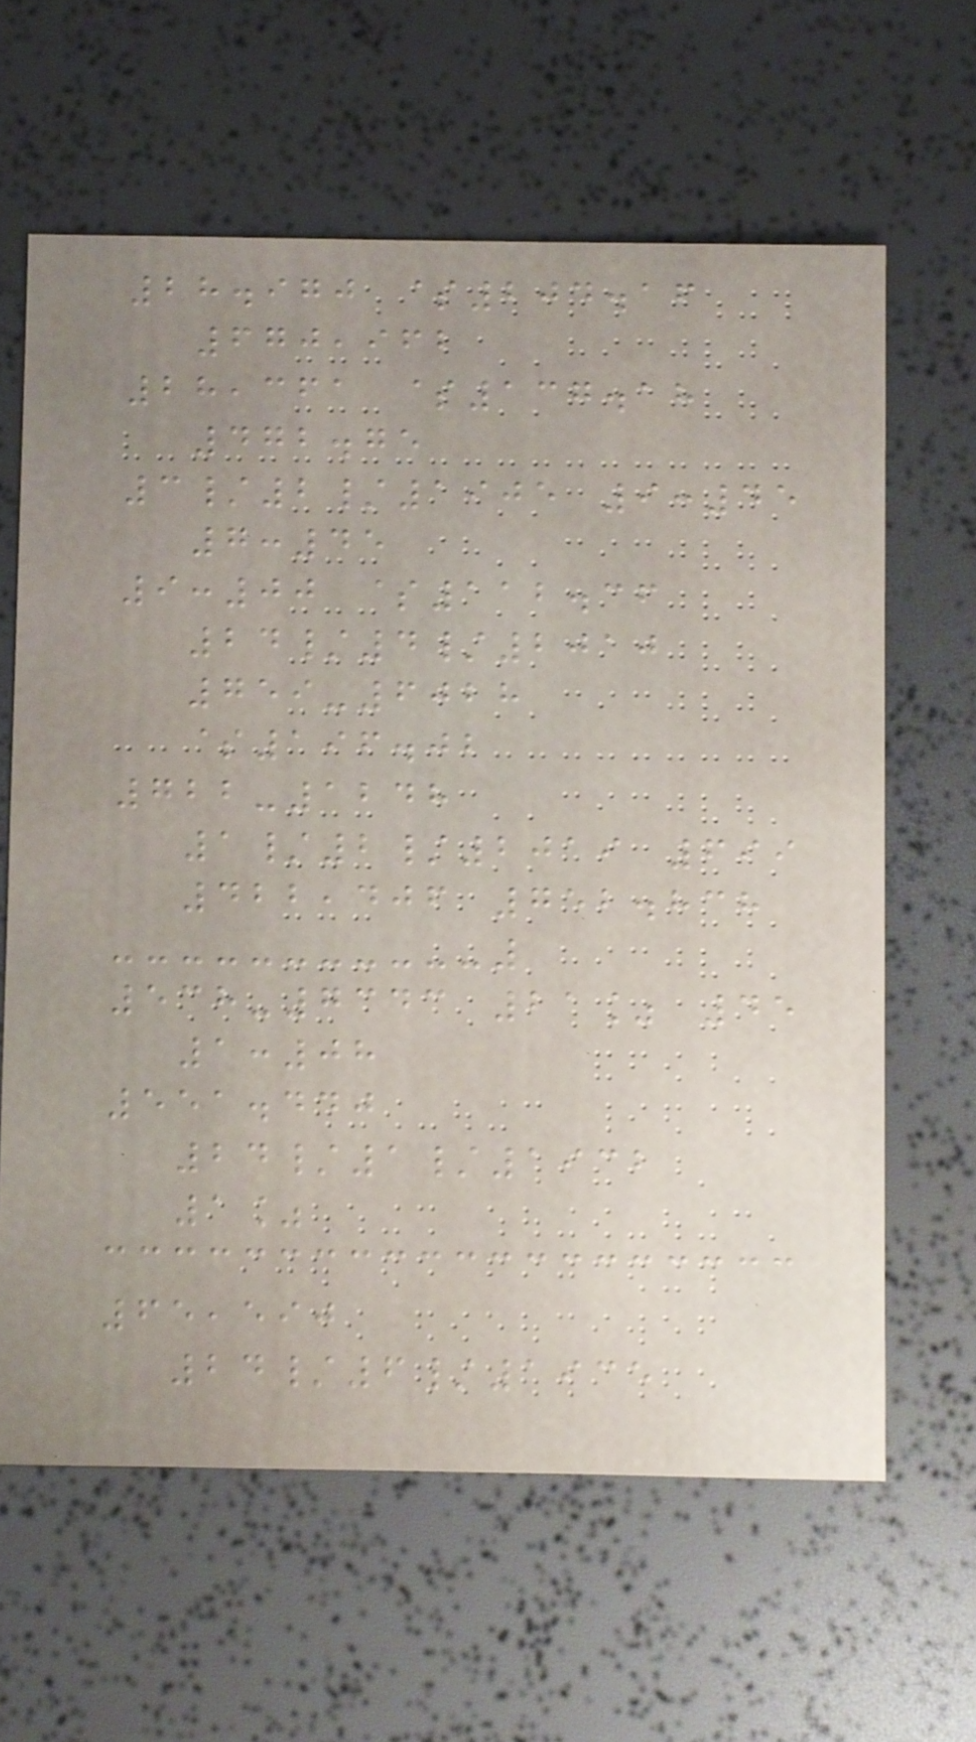28.970 $204.16
670,962
28,361 $137.18
472.75
3/2/1905 9:45
7:45
9:00 $112.36
24/4/2010
759-6028
$196.02
722-1248
1/2/2019 699
422,406 752.838
538-7343 21% 45
1:08
551.440
24/1/1932
1%
65,590
24/6/1935
